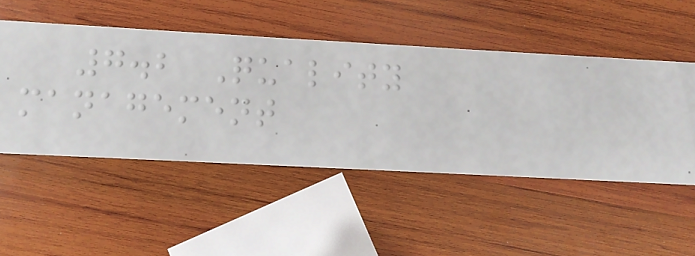7.2 Quality
management
